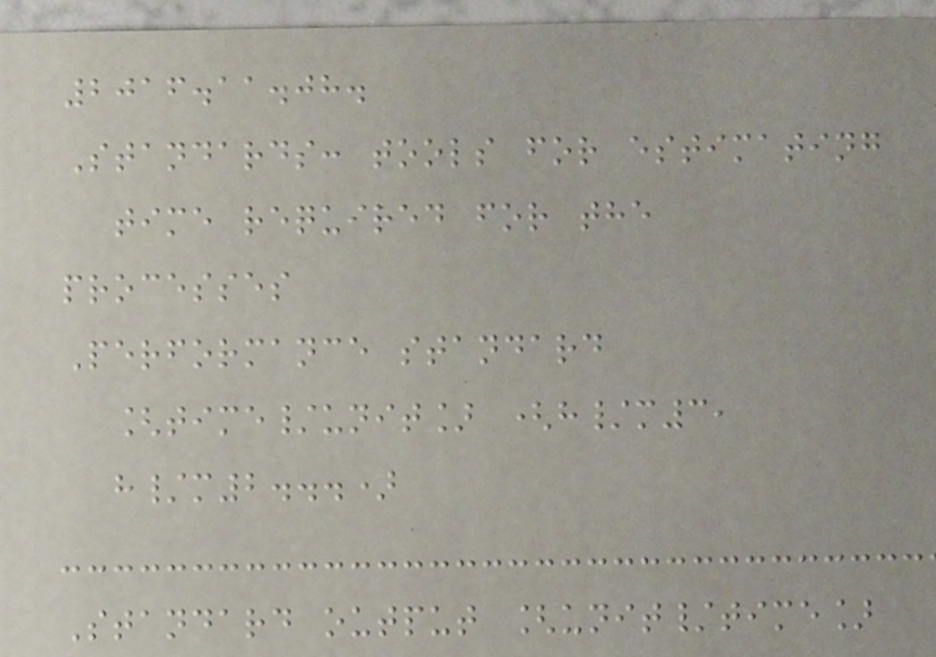2016.11.08.
Standards: tools for estimating
time required for the
processes
Performance standard
[time/unit] (h/m3,
h/m2...)
Standard output [unit/time]
